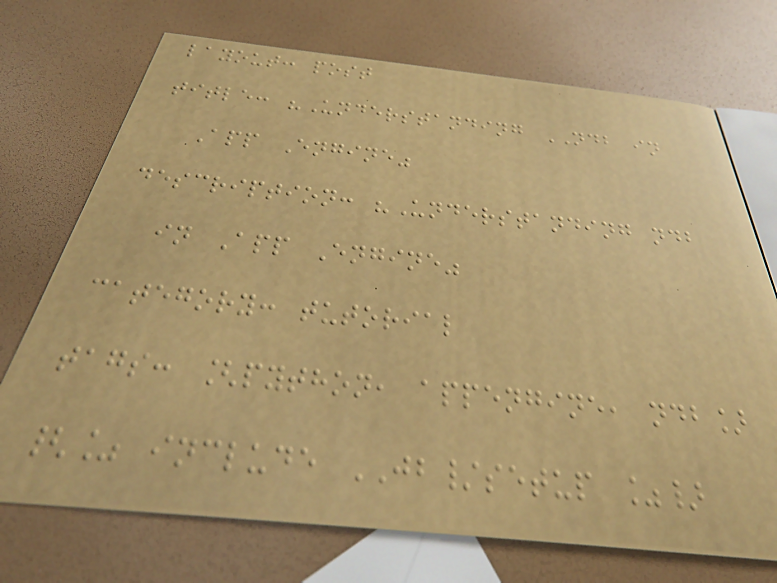layout: post
title: "Understanding NDB in
App Engine"
description: "Understanding ndb
in App Engine"
category: tutorial
tags: [python, appengine, ndb]
{% include JB/setup %}
